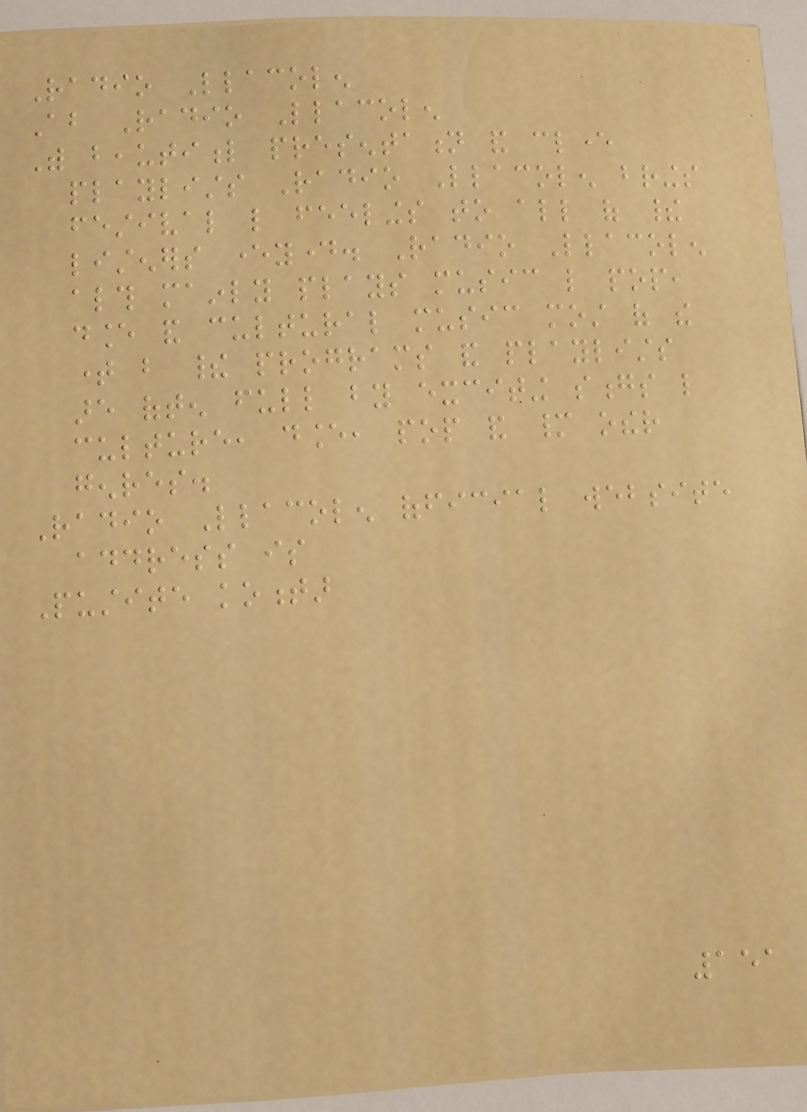Radio Llacolen
About Radio Llacolen
With beautiful presentation and clever
playlists Radio Llacolen brings
festival like feelings to all of their
listeners everyday. Radio Llacolen
although mainly plays music like pop,
dance and cultural music most of the
time but their programs and playlists
are often full by exciting songs like
culture, dance, pop and many other
genres.
Radio Llacolen official website
address is
Pustite komentar
151
